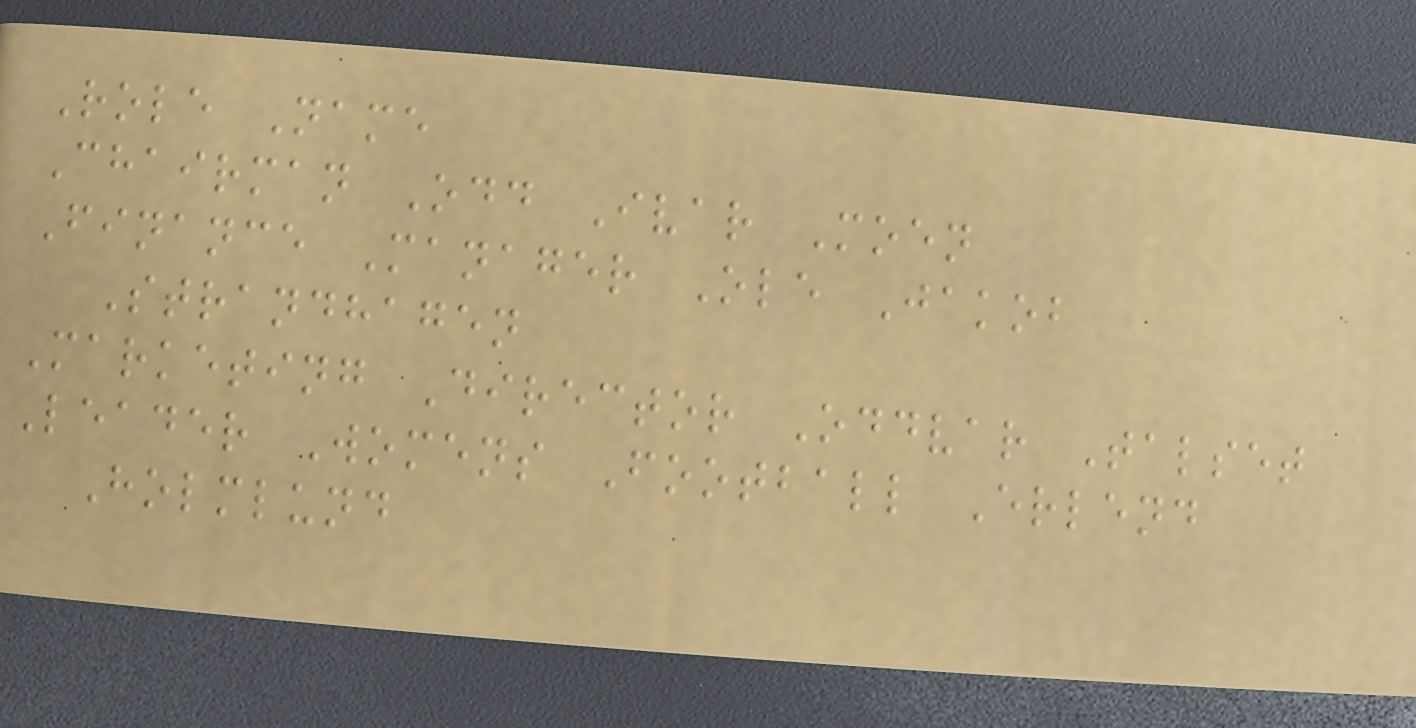Role Name
Chairman Odd Ivar Moen
Finance Manager Ole Jakob
Strandhagen
Marketing Director Oddvar Talset
Leader Womens Football Erlend
Holmlund
